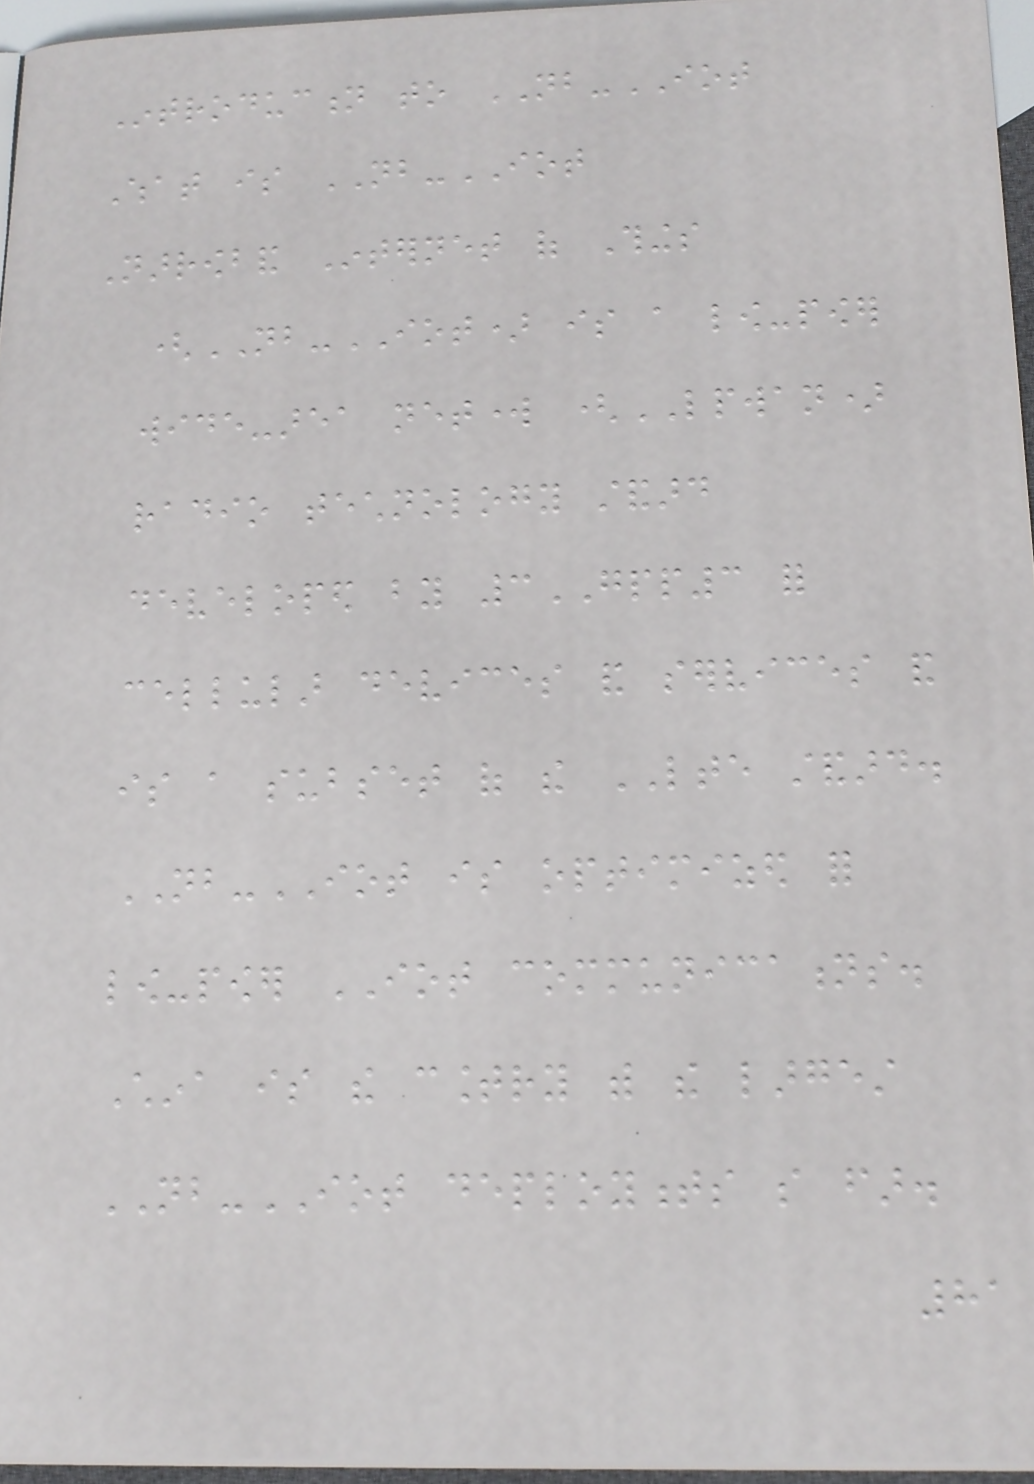Introduction to NB-IOT
What is NB-IOT
Narrowband Internet of Things
(NB-IOT) is a low-power
wide-area network (LPWAN)
radio technology standard
developed by 3GPP3 for
cellular devices and services and
is a subset of the LTE standard.
NB-IOT is optimized for
low-power IOT communications.
China is the country with the largest
NB-IOT deployments so far.
81
